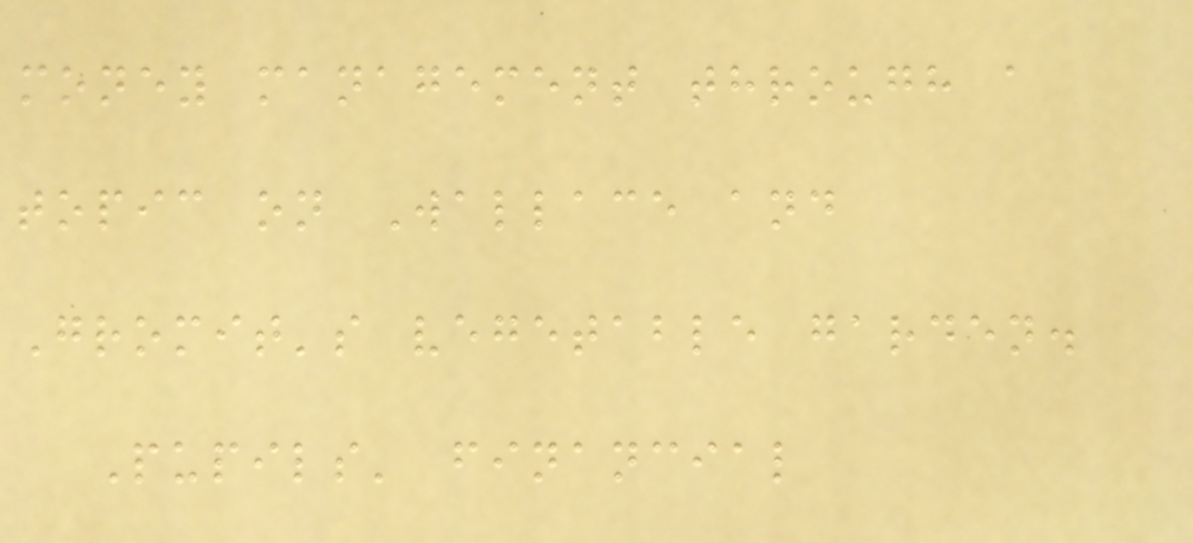money management through a
topic on Wallace and
Gromit's vegetable garden.
Pupils' financial
